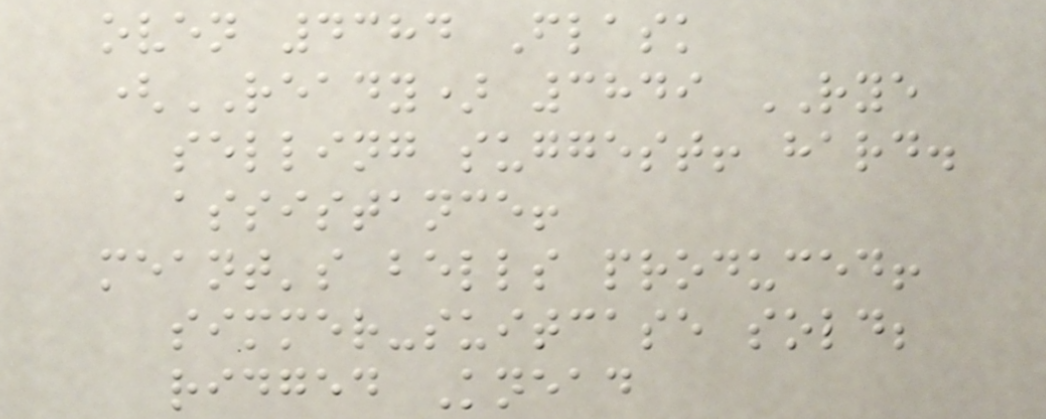oven 4384 Flask
(READY) 3849 RYE
selling suggest! hard.
assistance!
meant's bells produced!
simmer-suitcase sold;
ridged Knead
